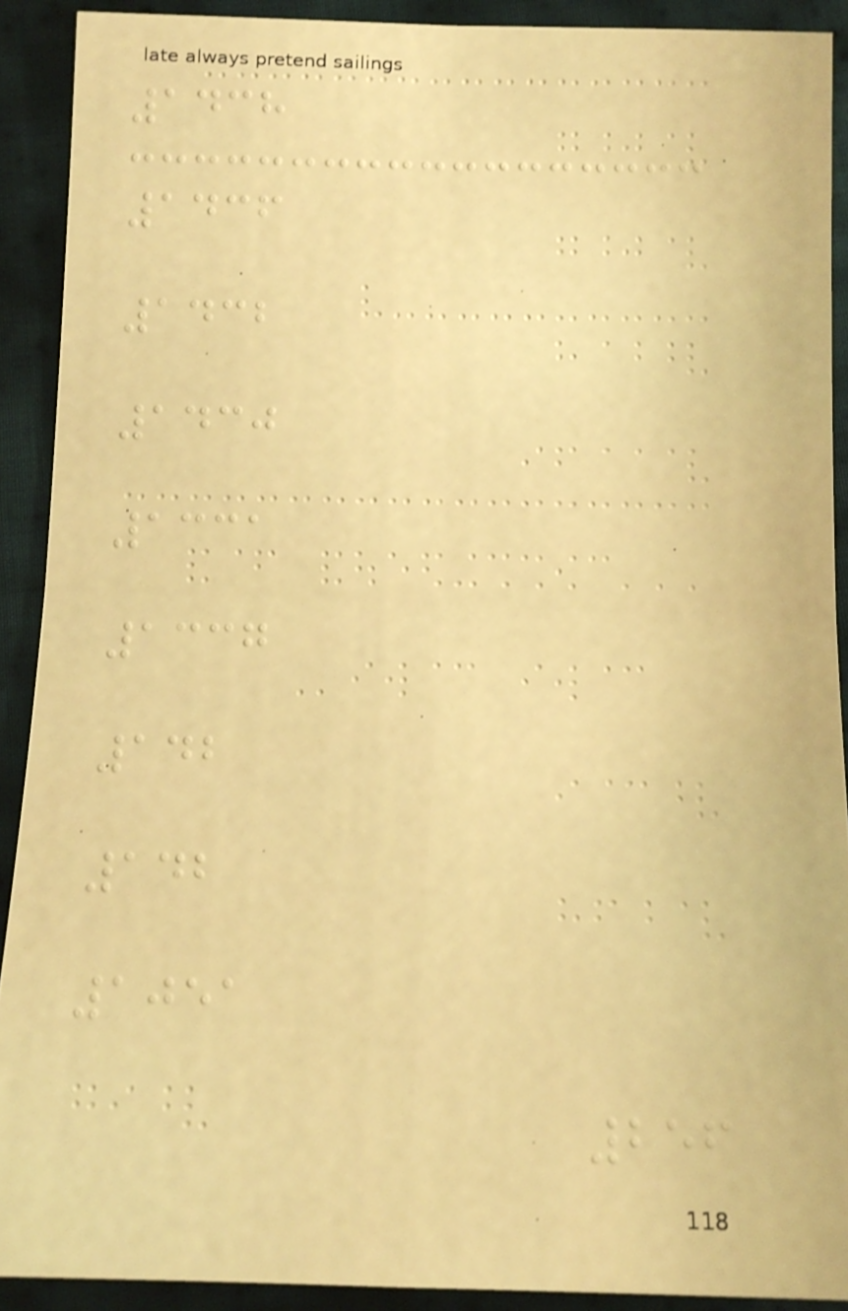1438
1436
1432
1430
1331
1337
142
142
1051
256
